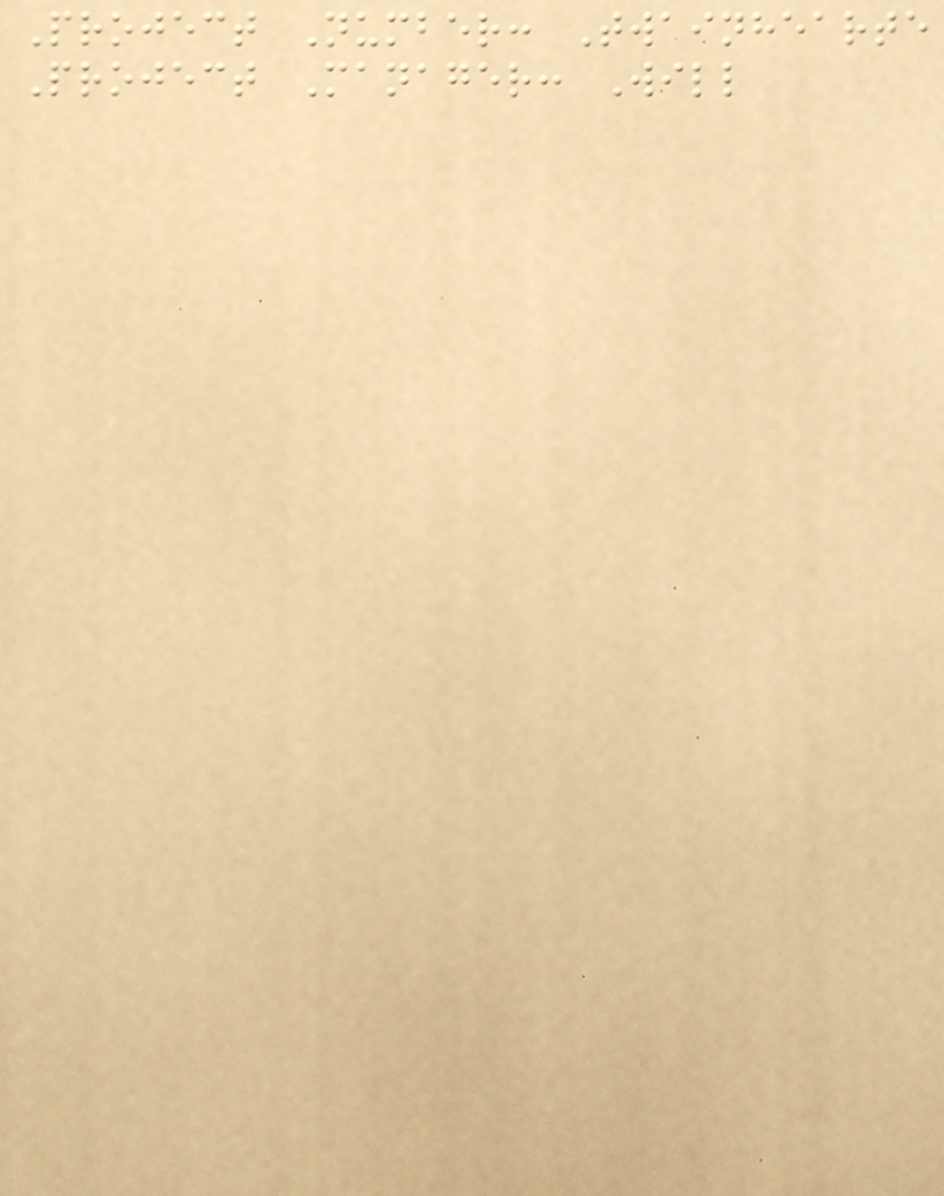Project Number: Twainhearte
Project Manager: Will
